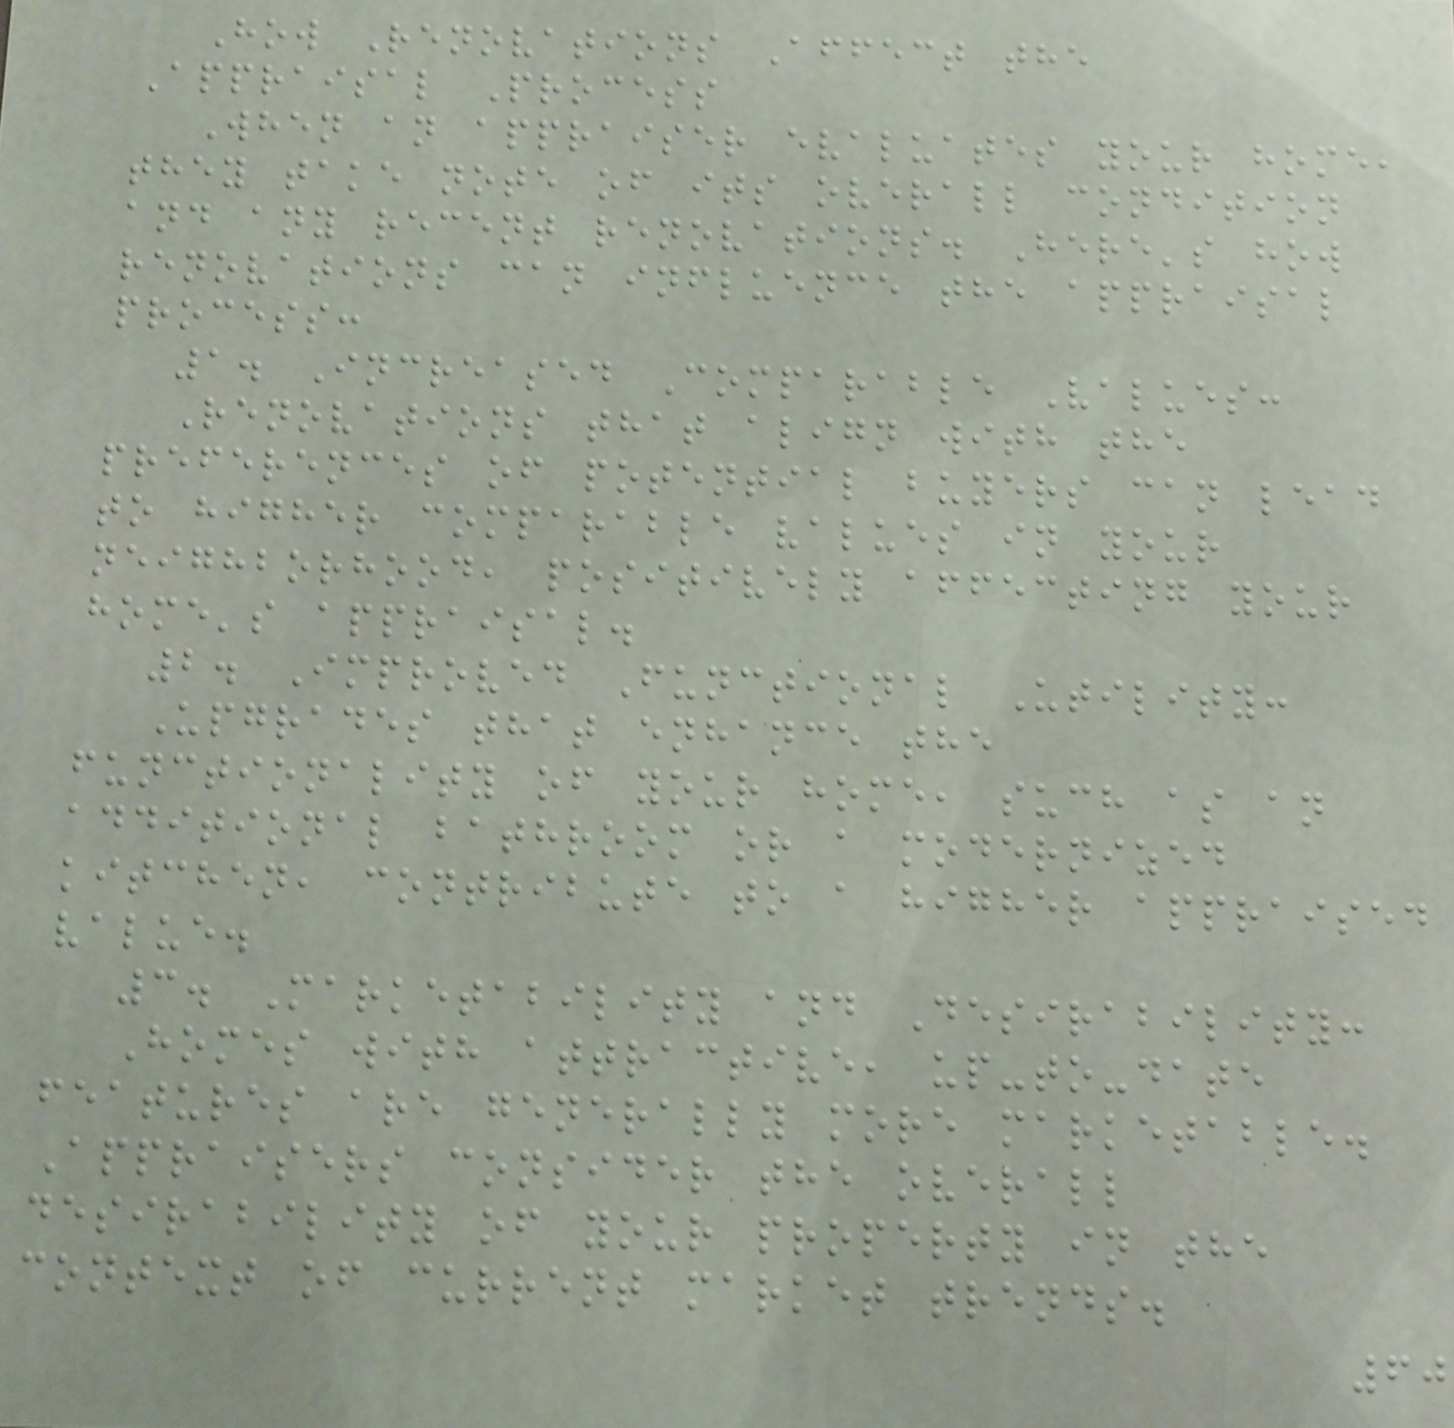How Renovations Affect the
Appraisal Process
When an appraiser evaluates your home,
they take note of its overall condition
and any recent renovations. Here's how
renovations can influence the appraisal
process:
1. Increased Comparable Values:
Renovations that align with the
preferences of potential buyers can lead
to higher comparable values in your
neighborhood, positively affecting your
home's appraisal.
2. Improved Functional Utility:
Upgrades that enhance the
functionality of your home, such as an
additional bathroom or a modernized
kitchen, contribute to a higher appraised
value.
3. Marketability and Desirability:
Homes with attractive, up-to-date
features are generally more marketable.
Appraisers consider the overall
desirability of your property in the
context of current market trends.
60
